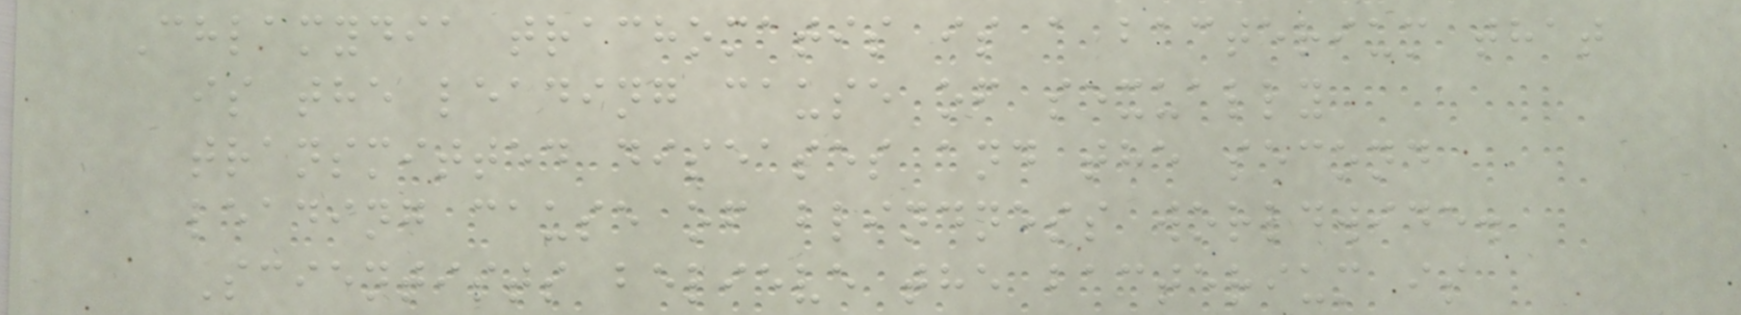Chlamydia trachomatis is a bacterium that
is the leading cause of sexually
transmitted diseases and the second
leading cause of blindness worldwide.
Scientists believe the bacterium is
